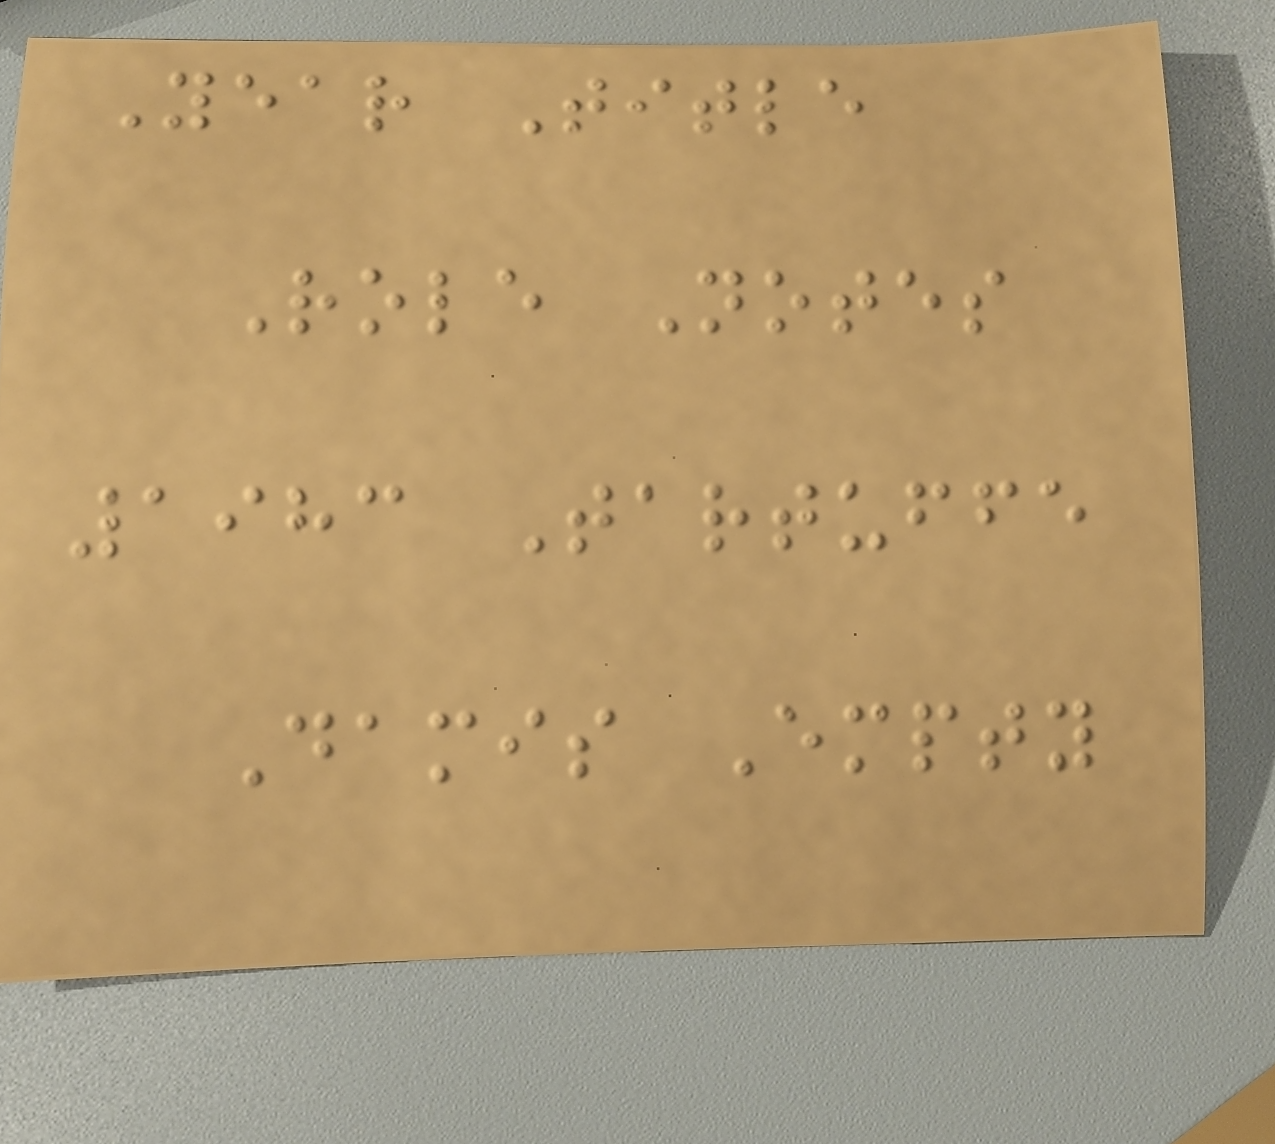Year Title
Role Notes
1983 Tartuffe
Damis Empty
